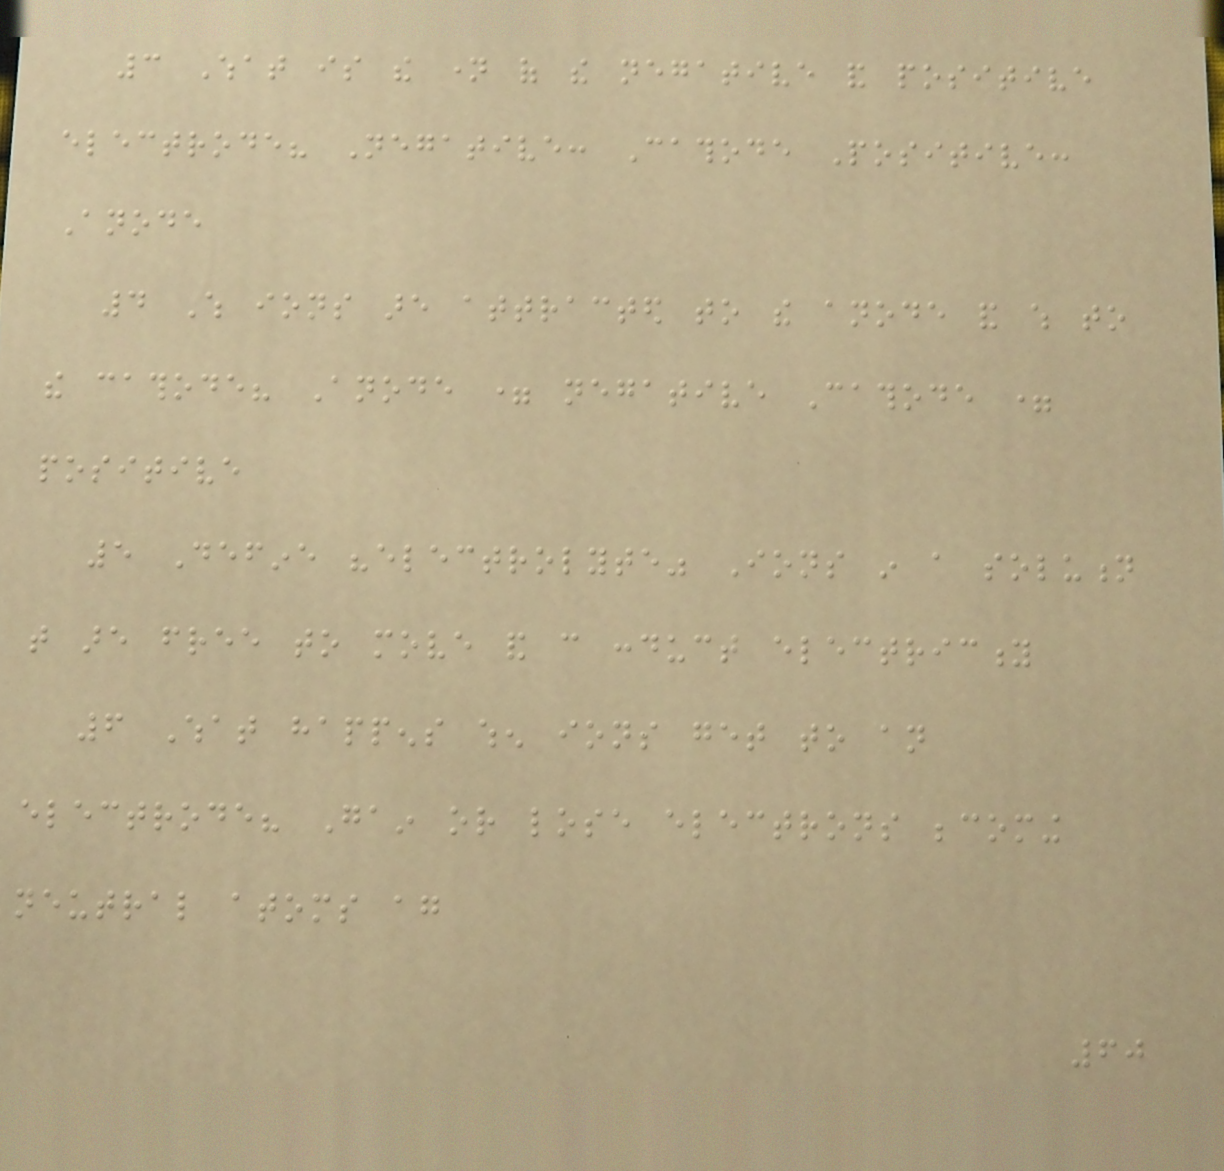3 What is the name of the negative and positive
electrode? Negative: Cathode Positive:
Anode
4 Which ions are attracted to the anode and which to
the cathode? Anode = negative Cathode =
positive
5 Define "electrolyte" Ions in a solution
that are free to move and can conduct electricity
6 What happens when ions get to an
electrode? Gain or lose electrons becoming
neutral atoms again
60
